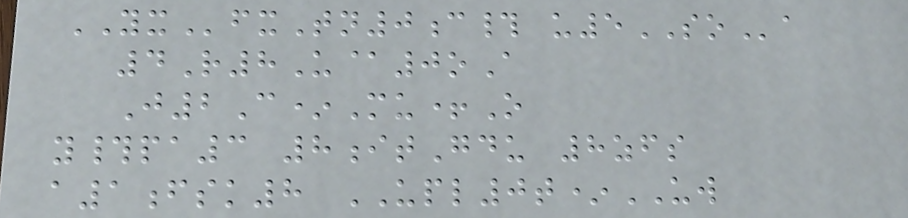YXfxTn0c# u5SOa
4R8U@0oA
J2C*Mu+O
y#pa3 8itGdu 8zfs
a1fsk8 UPL0t*UW
